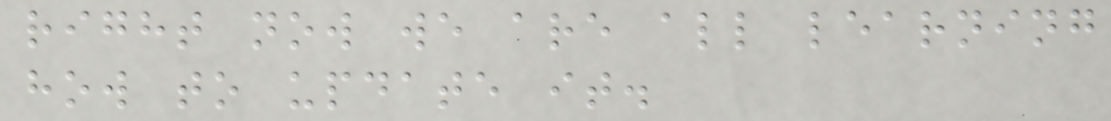right now we are all learning
how to update it.
